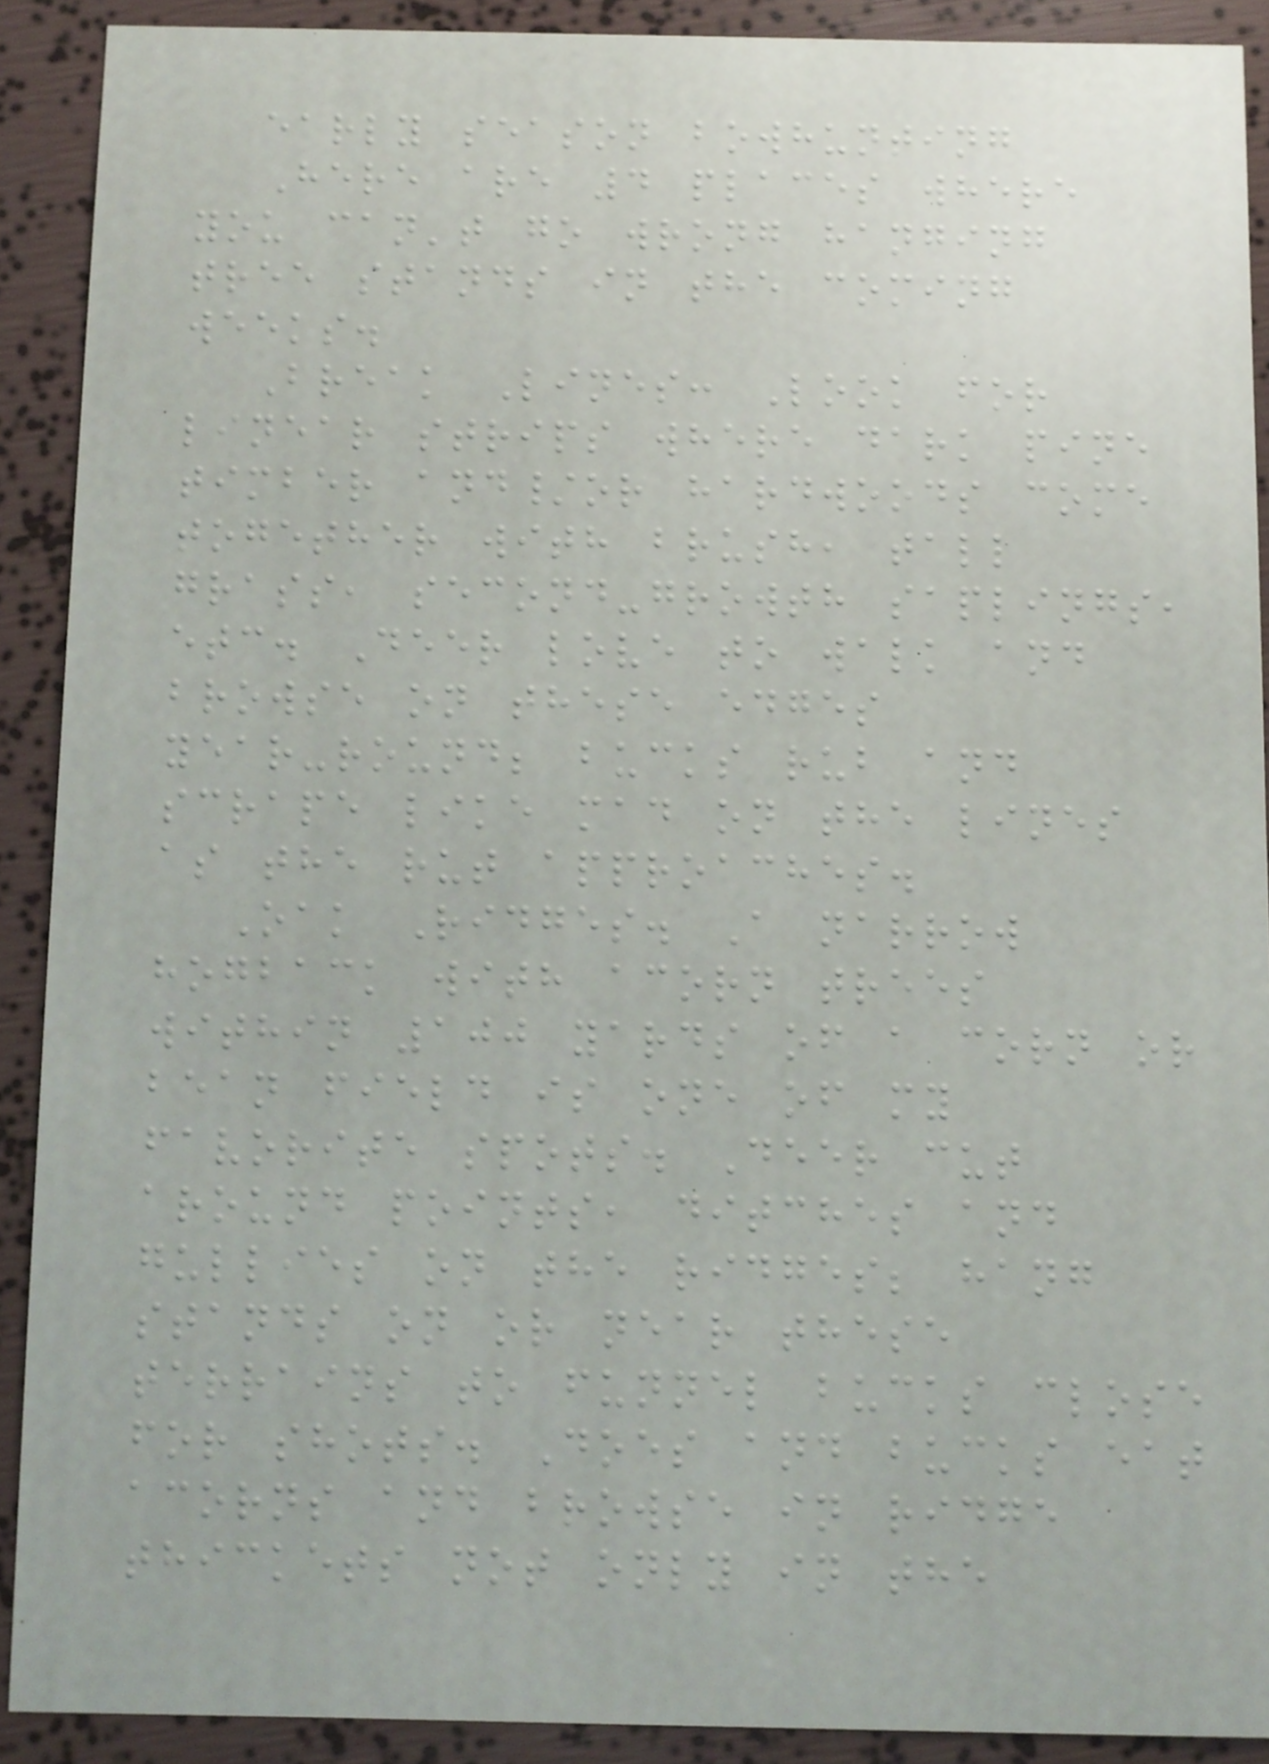early season bowhunting
Here are 4 places where
you can't go wrong hanging
tree stands in the coming
weeks.
Break Lines: Look for
linear strips where dark pine
timber and/or hardwoods come
together with brush, tall
grass, second-growth saplings,
etc. Deer love to walk and
browse on these edges
year-round; bucks rub and
scrape like mad on the lines
as the rut approaches.
Oak Ridges. A narrow
hogback with acorn trees
within 100 yards of a corn or
bean field is one of my
favorite spots. Deer cut
around points, ditches and
gullies on the ridges; hang
stands on or near these
terrains to funnel bucks close
for shots. Does and bucks eat
acorns and browse in ridge
thickets not only in the
